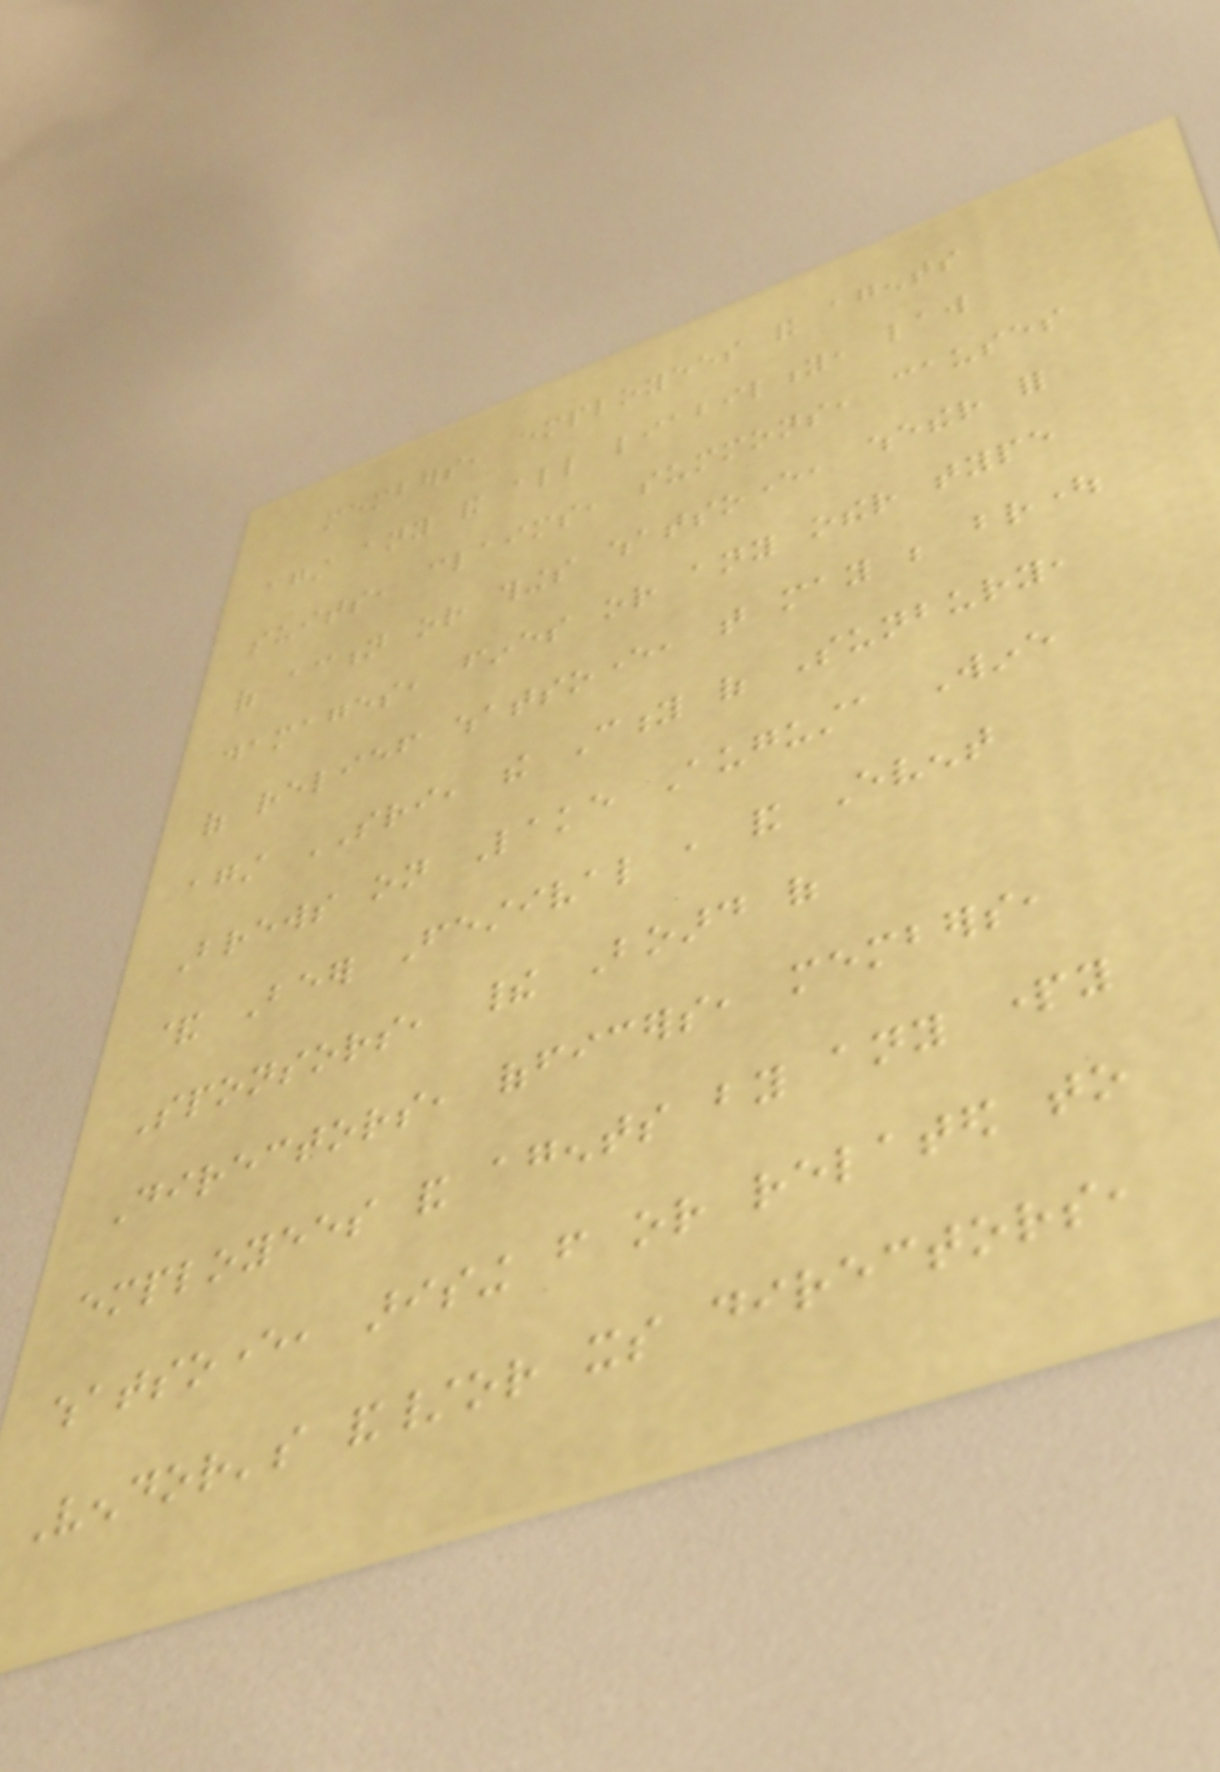members, employees and agents
against any and all liability, law
suits, claims, summons, causes
of action or things whatsoever, whether for
damages, fines or any other type
of relief whatsoever, that may be brought
against SRI, the City of Sunbury,
Brews on Lake Augusta Wine
& Beer Festival , and Event
Sponsors, their Board of
Directors, officers, members,
employees and agents by any party
whatsoever, arising from or related to
Vendor's and/or its directors,
